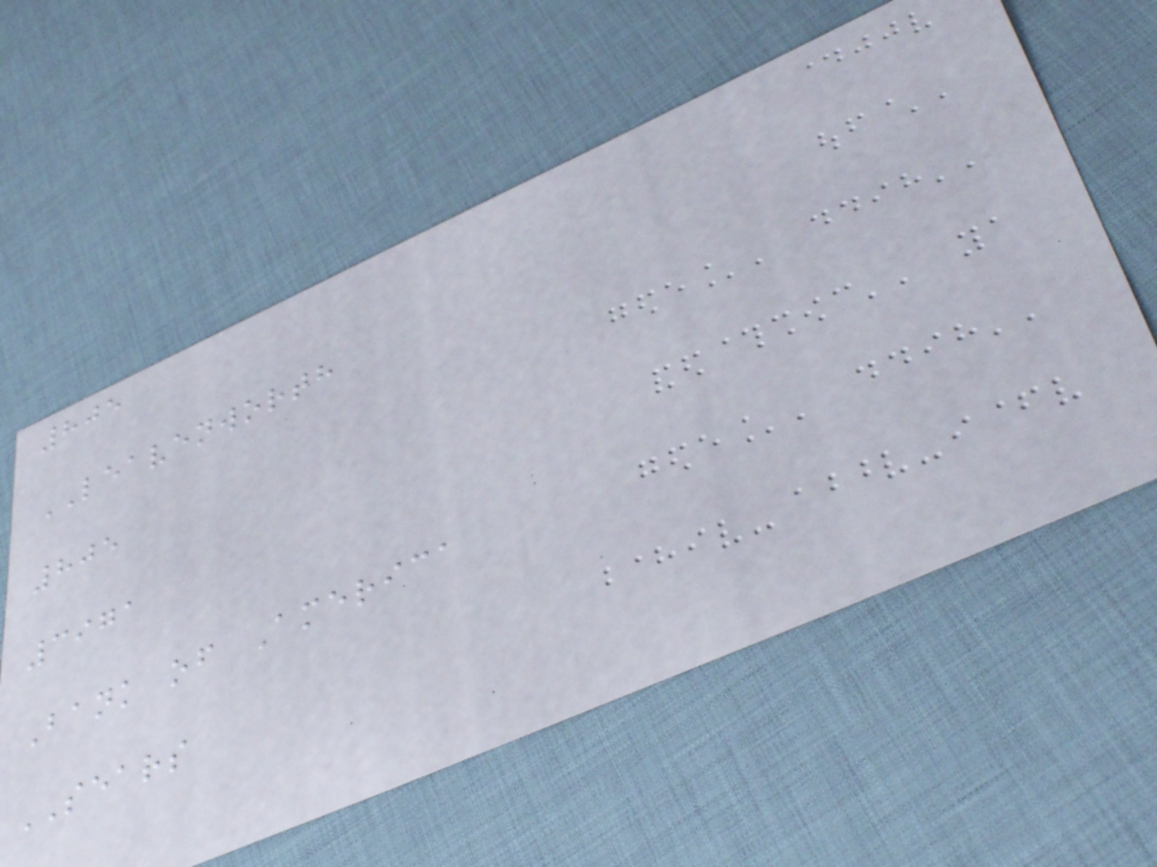805
LEAVENWORTH
805
3971
Bank of America
SEARS
